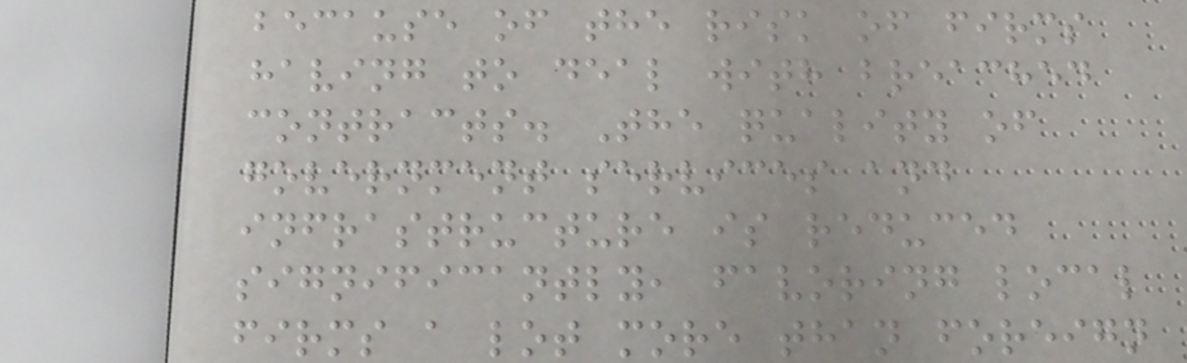because of the risk of firms
having to deal with breached
contracts. The quality of
government services and
infrastructure is reduced
significantly, favoring local
firms a lot more than foreign
